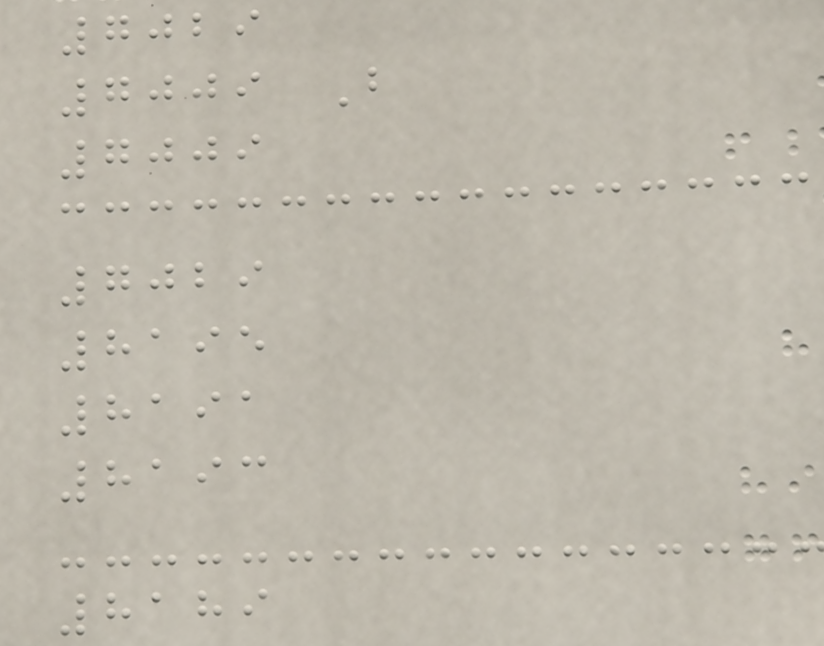7029
7009 B
7009
7029
8195
8191
8193
8189
